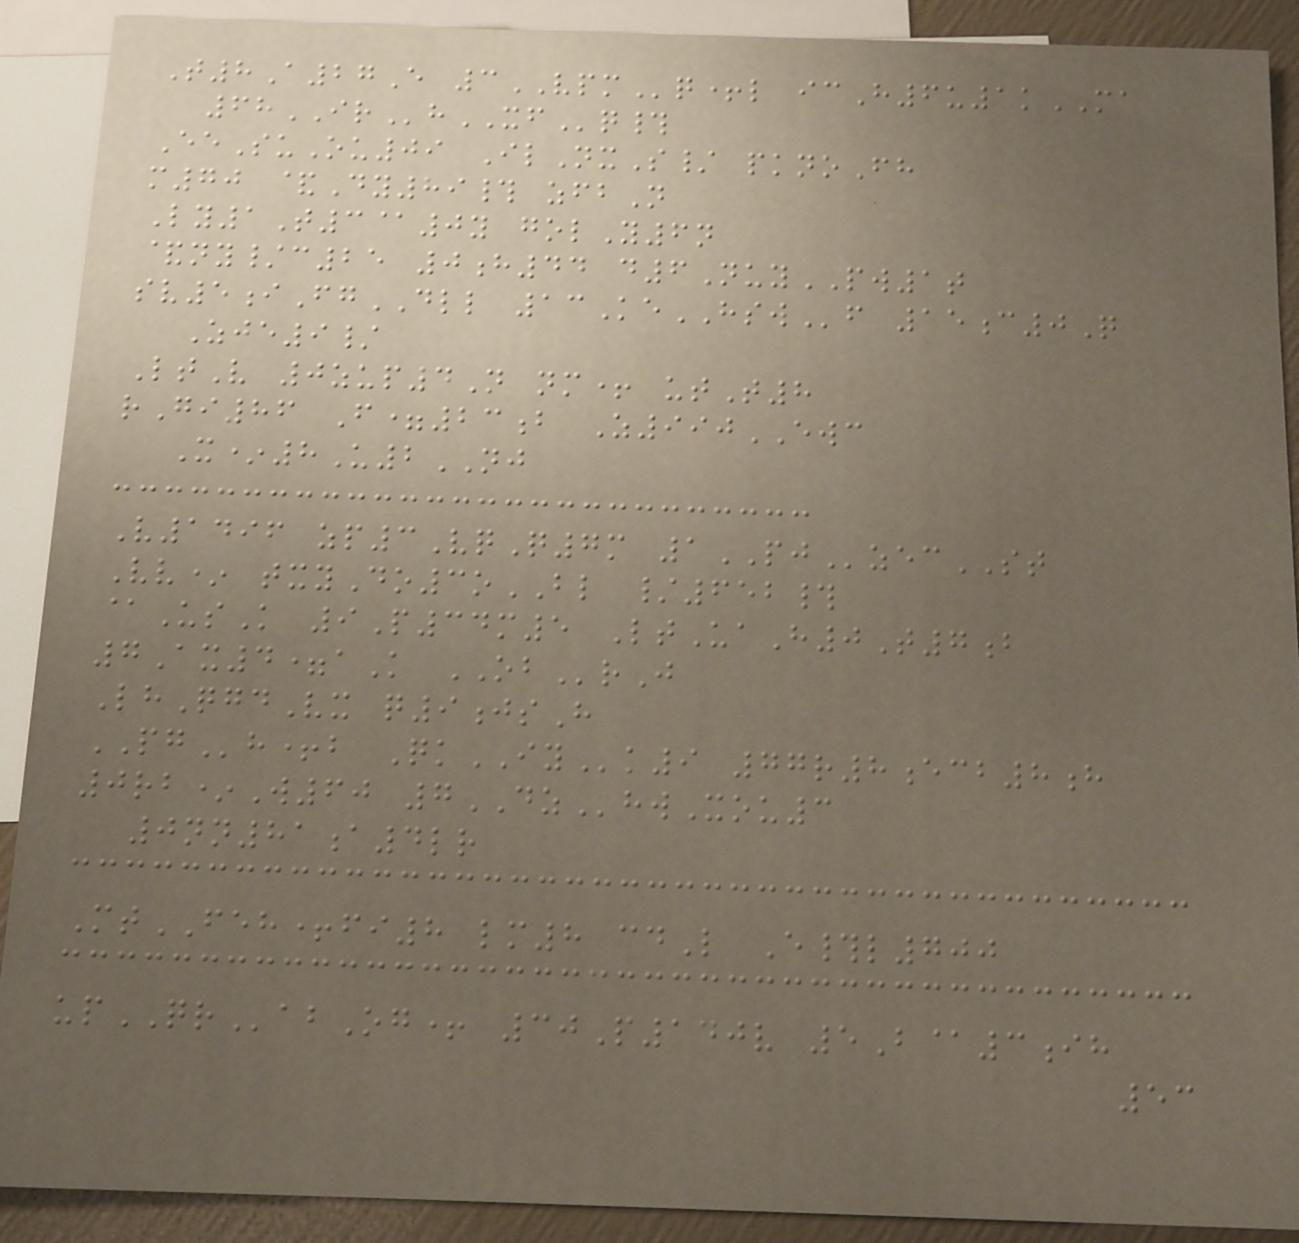T8A27E 3VPMq+l icH6u1kMA
68IRhXFq#
EeSuOu09 IlNxS/ pknoFh
m70 &Dy89# zfbN
Ly1T3@0y golY6n
&ny/c25 0h44 d6NuyPW1t
sv5iFgDLL 13KeHSWf 15c0Q
Zje9/
LtV 0zup4N nm+ utT8
rGi86 F=23b Z990EWC
X*8U2NJ
V1496 zp3VqQ7m 1PJzecST
Vv* txyDo3oBL /652#
@UsK 9P34m5 LtUaH0T7b
7Ax4=aK OBrJ
LhQgdVx q9jsH
PGh+b QkIYk9 77r8ecb8h
0rb*W60 7DZhwXou3
0nn81a4lr
MtFEH+fi8 lm8 cdL E#l700
upQRabOg+ 30P140v 5B@3ih
53
